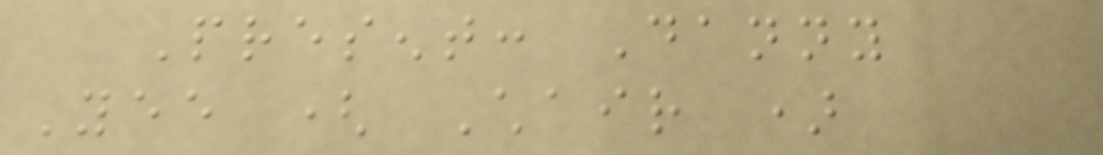Present: Danny
Yee ( Chair )
